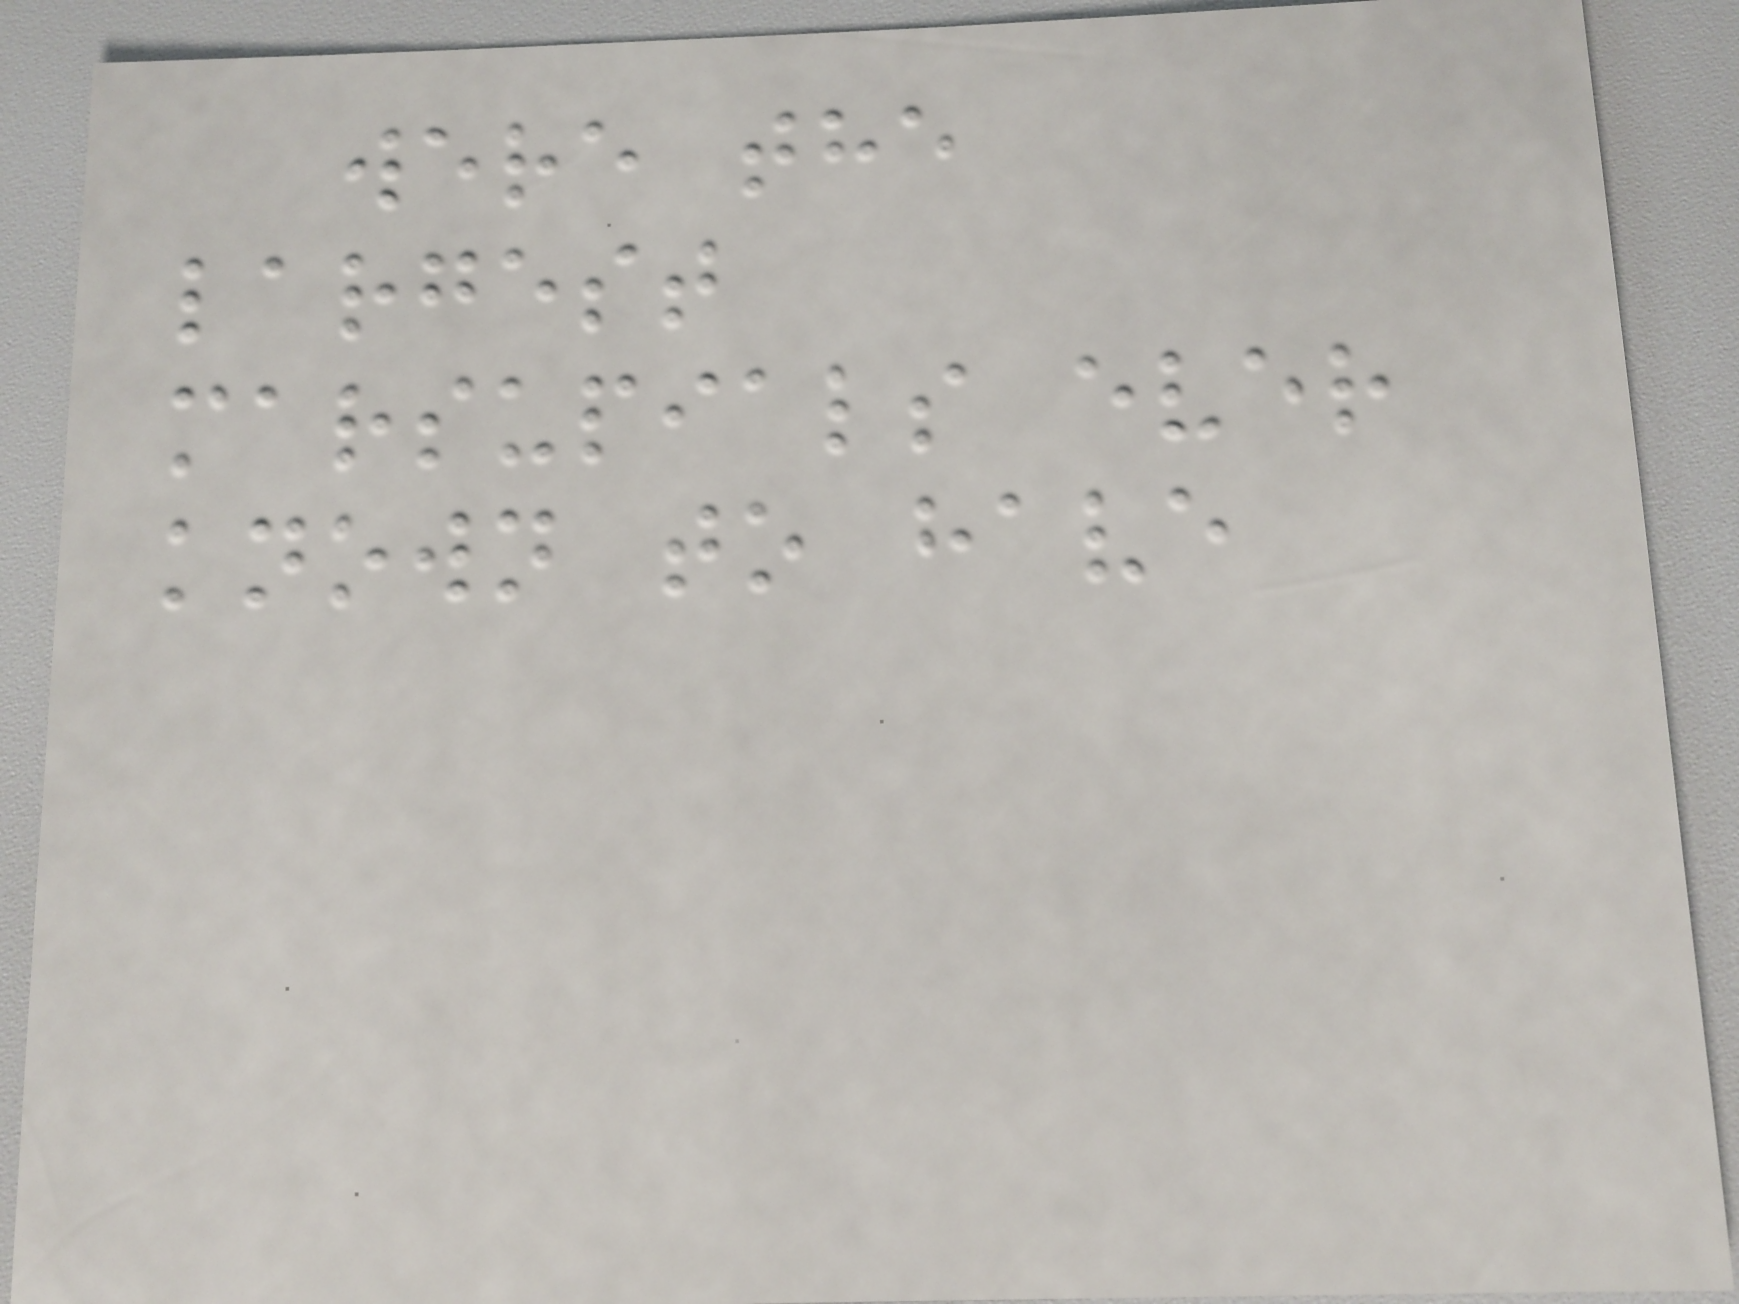were the
largest
marsupials ever
known to have
